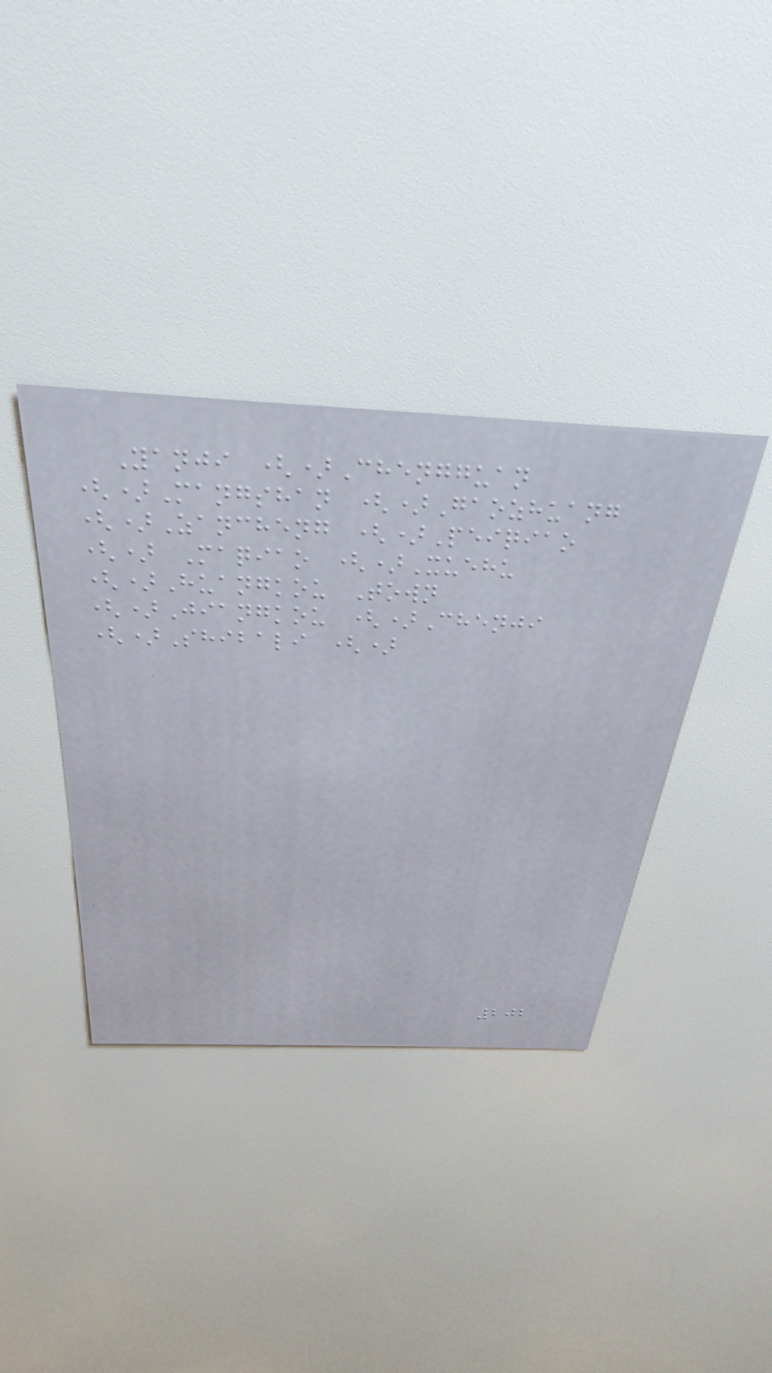Yanji ()Chengguan
()Mangshan ()Gaozhuang
()Zancheng ()Peiqiao
() Maqiao ()Xuehu
()Huangkou Town
()Jiangkou ()Chenji
()Shibali ()
202
